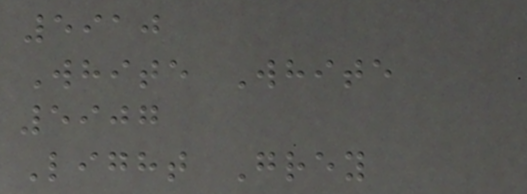5910
White White
5907
Light Grey
